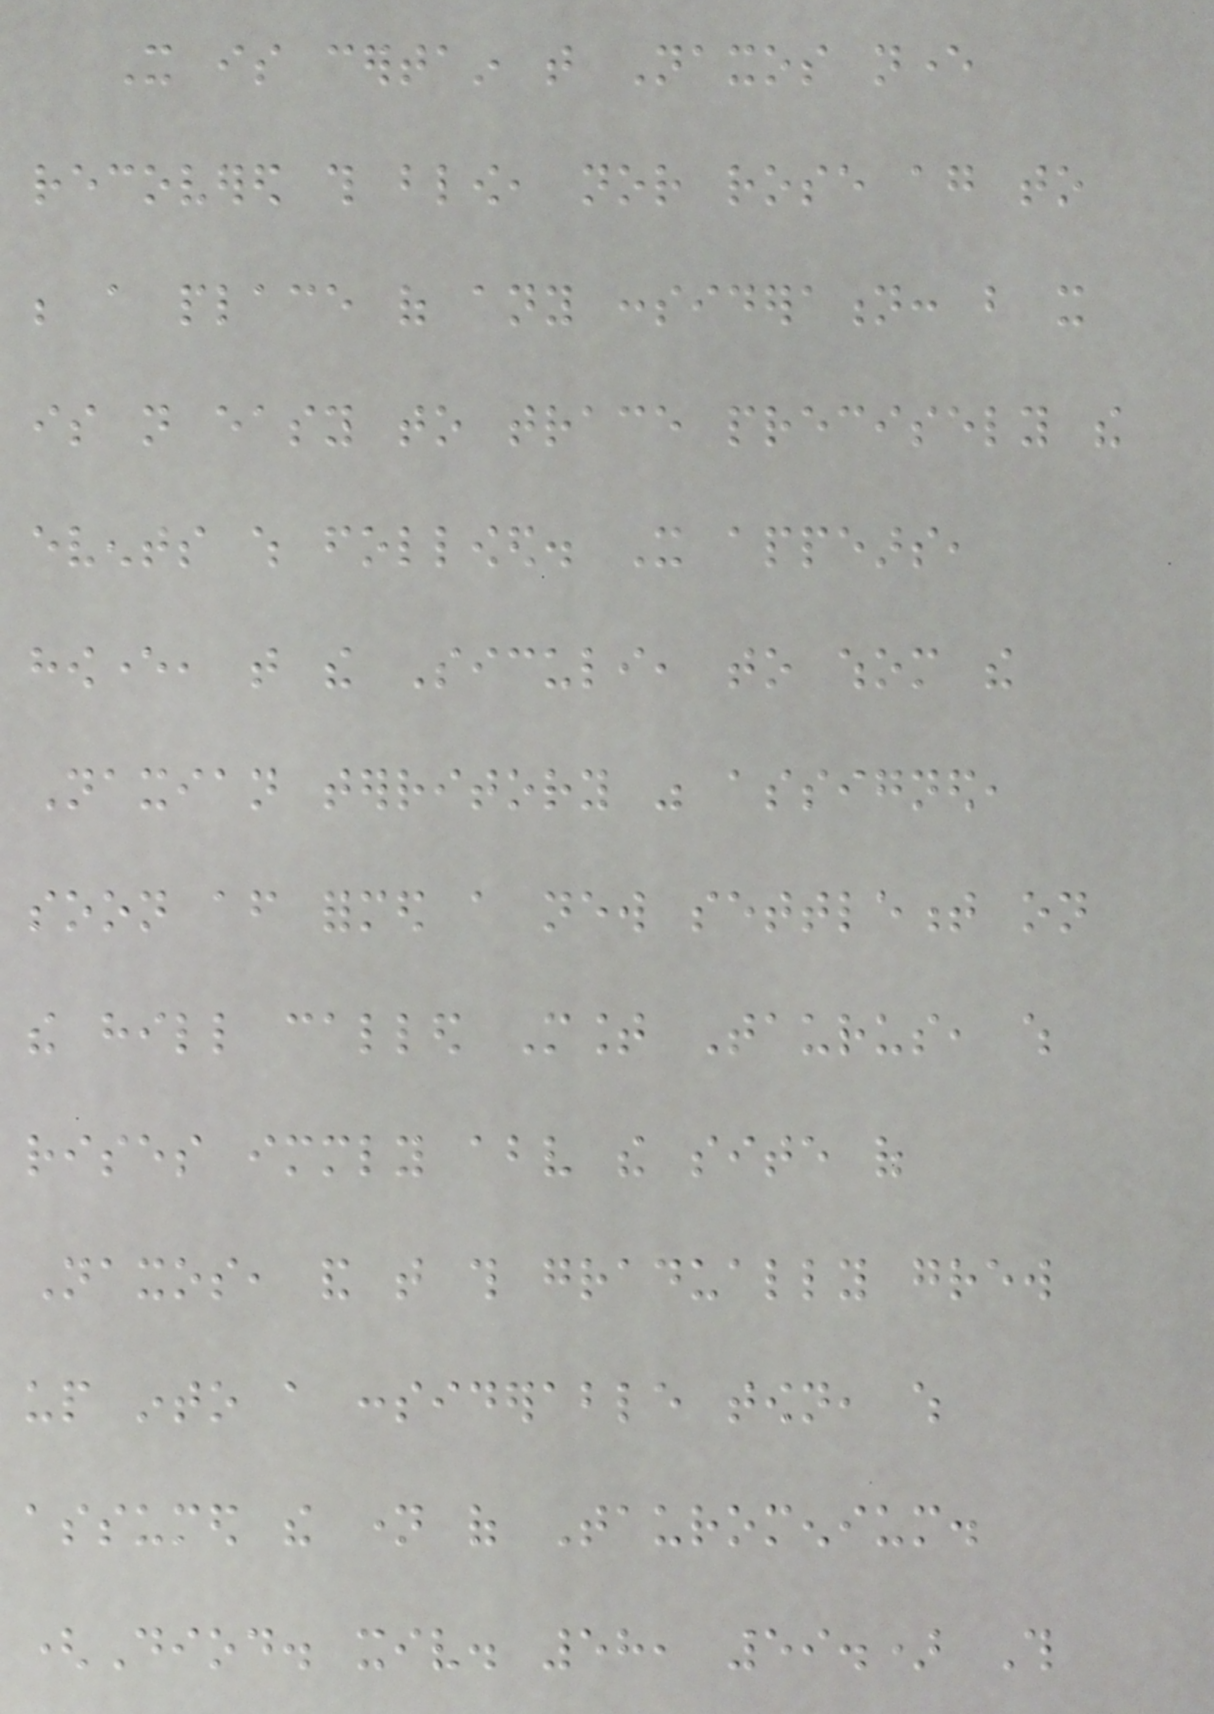It is certain that Naxos never
recovered this blow, nor rose again to
be a place of any consideration: but it
is not easy to trace precisely the
events which followed. It appears,
however, that the Siculi, to whom the
Naxian territory was assigned,
soon after formed a new settlement on
the hill called Mount Taurus, which
rises immediately above the site of
Naxos, and that this gradually grew
up into a considerable town, which
assumed the name of Tauromenium.
(Diod. xiv. 58, 59.) This
